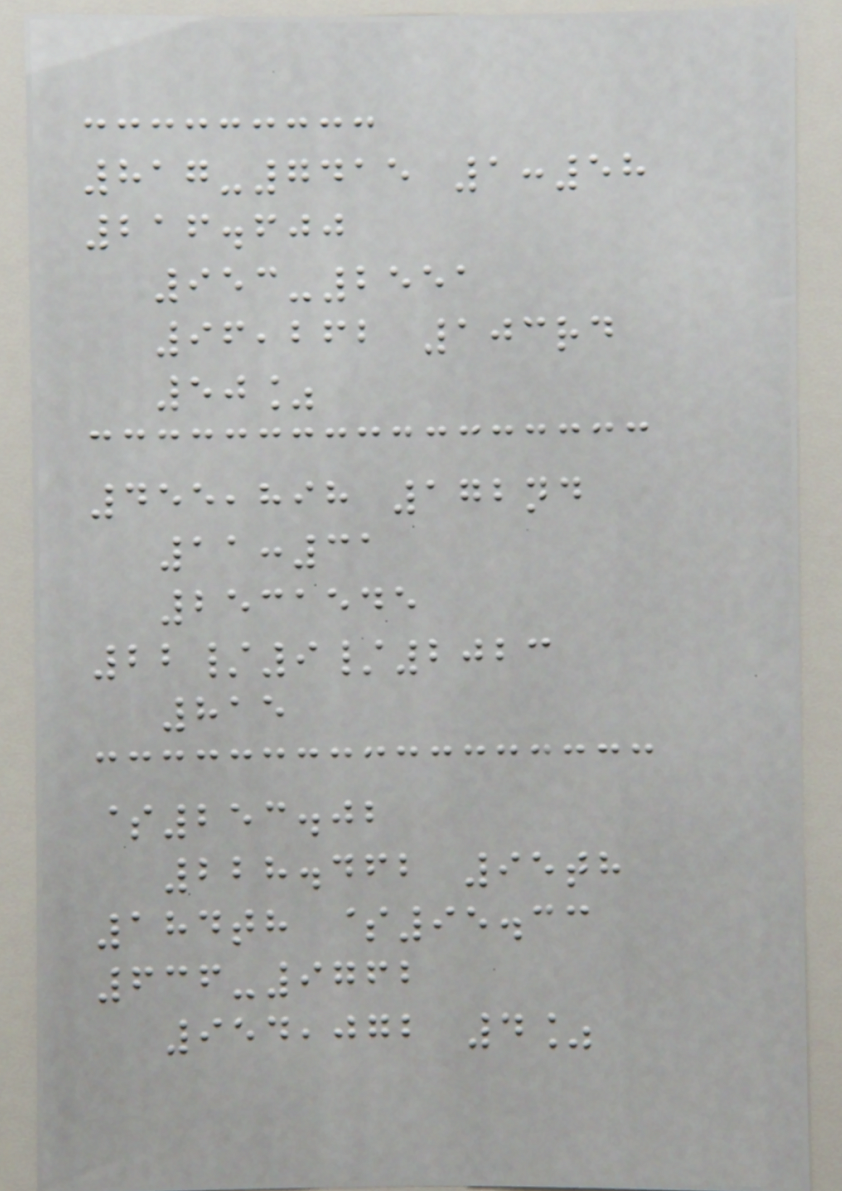817-7415 1:58
216.600
953-2551
96,262 103rd
50%
455,898 172nd
11:31
2531545
22/9/2023
815
$253.02
228.462 95th
184th $95.33
636-9762
954,072 4%
